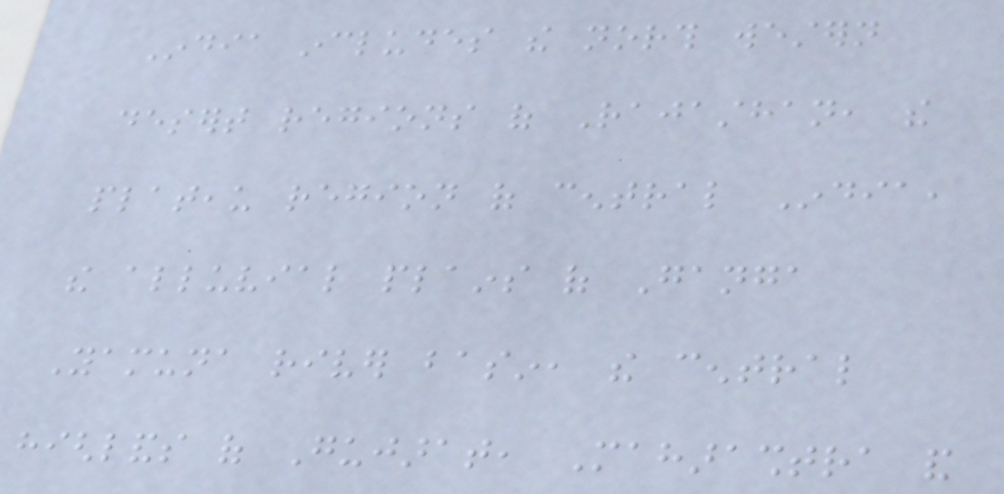India includes the north western
desert regions of Rajasthan, the
plateau region of central India,
the alluvial plains of Ganga
Yamuna river basin, the central
highlands of Gujarat, Maharashtra and
